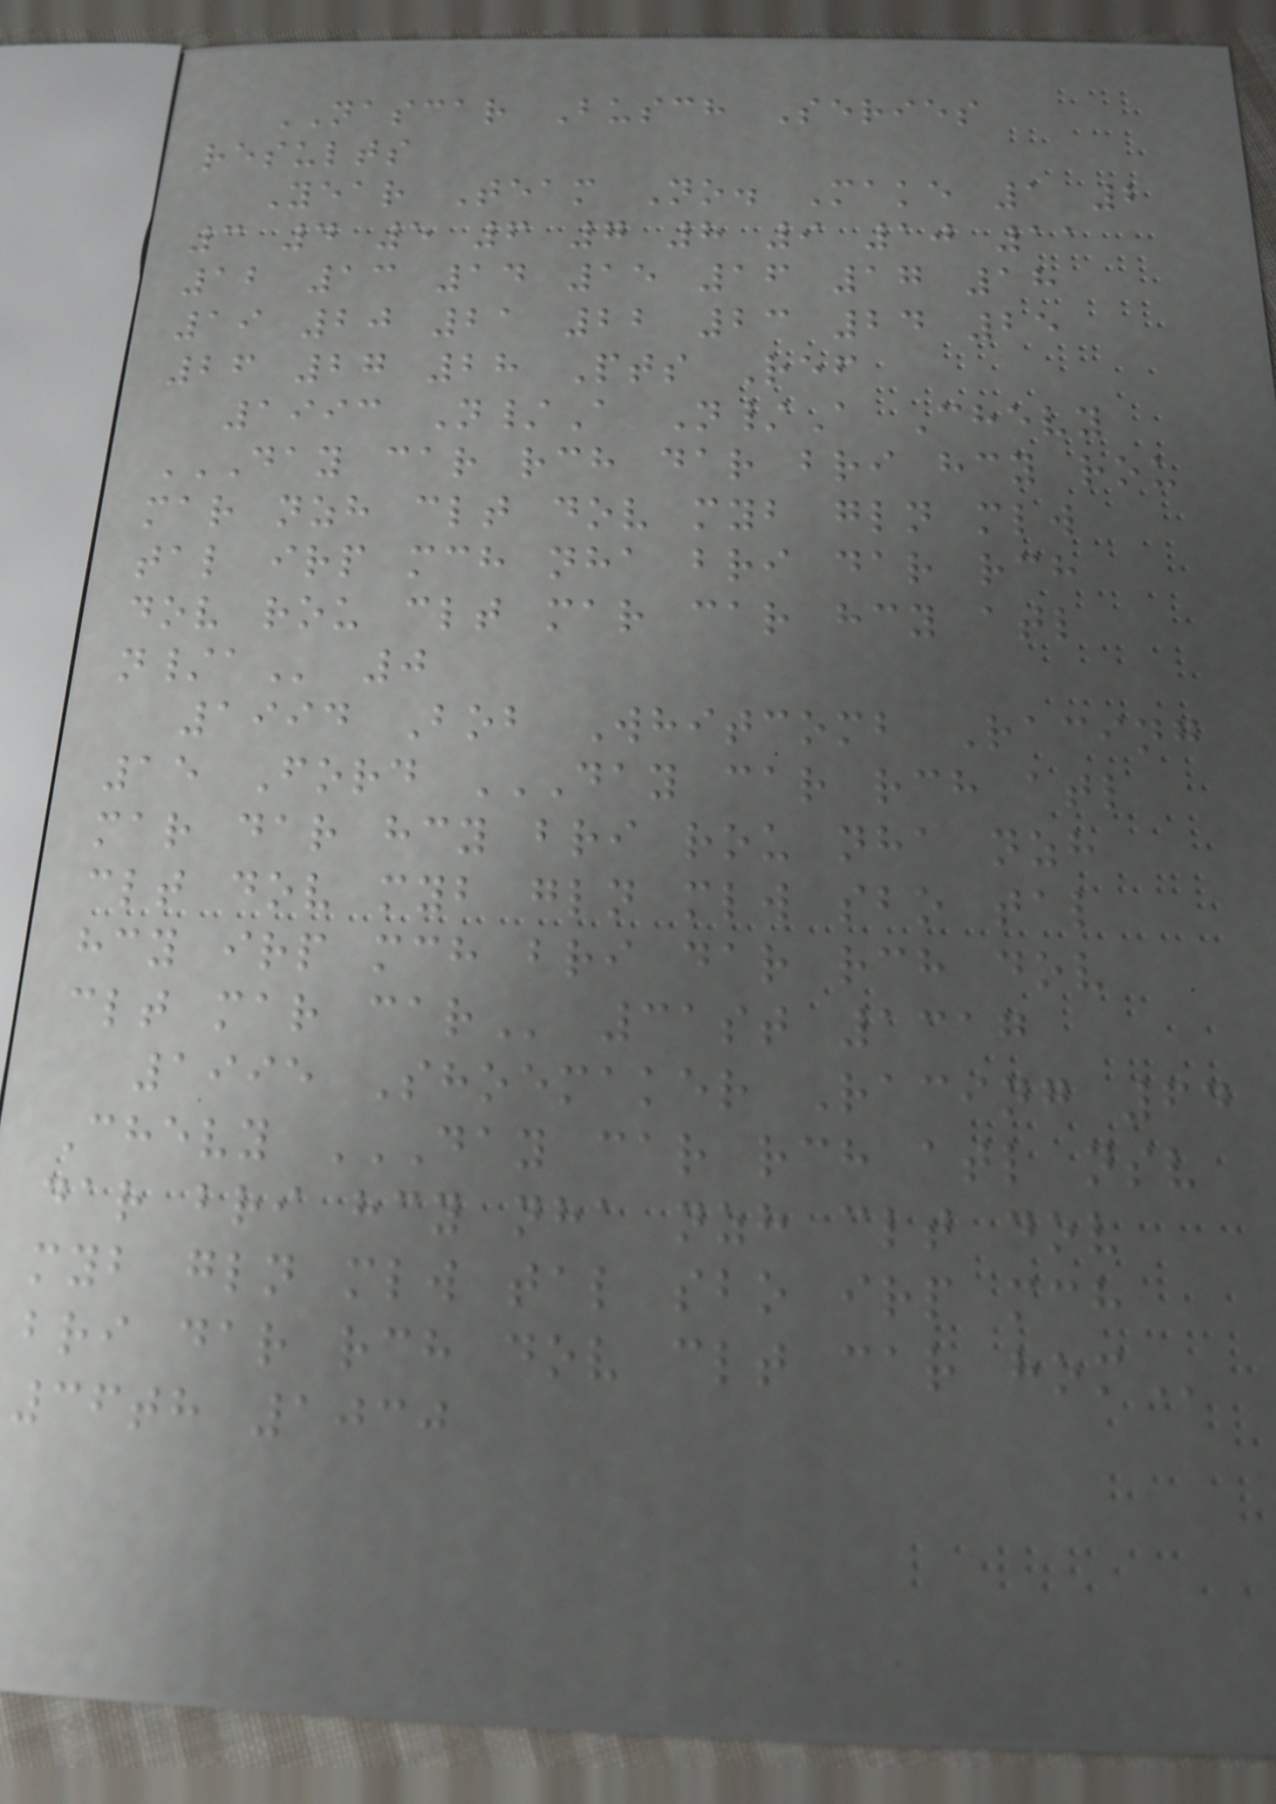NASCAR Busch Series
results
Year Team No. Make 1 2
3 4 5 6 7 8 9 10 11
12 13 14 15 16 17 18
19 20 21 22 23 24 25
26 27 28 Pts Ref
1993 N/A N/A Chevy
DAY CAR RCH DAR BRI HCY ROU
MAR NZH CLT DOV MYB GLN MLW
TAL IRP MCH NHA BRI DAR RCH
DOV ROU CLT MAR CAR HCY ATL
N/A 0
1994 Bob Whitcomb Racing
15 Ford DAY CAR RCH ATL
MAR DAR HCY BRI ROU NHA NZH
CLT DOV MYB GLN MLW SBO TAL
HCY IRP MCH BRI DAR RCH DOV
CLT MAR CAR 31st 1317
1995 Shoemaker Racing 64
Chevy DAY CAR RCH ATL NSV
DAR BRI HCY NHA NZH CLT DOV
MYB GLN MLW TAL SBO IRP MCH
BRI DAR RCH DOV CLT CAR HOM
36th 1030
